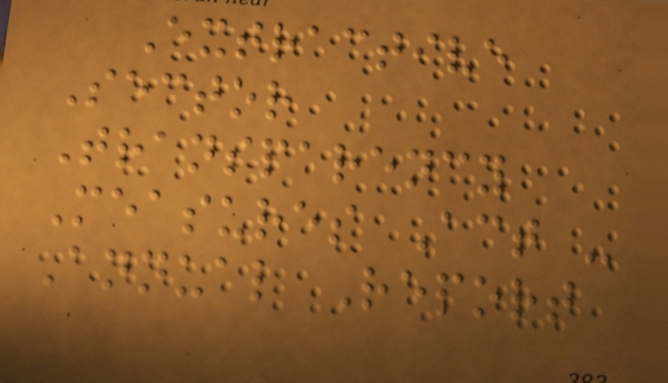Extractive
Sector
Transparency
Measures Act -
Annual Report
